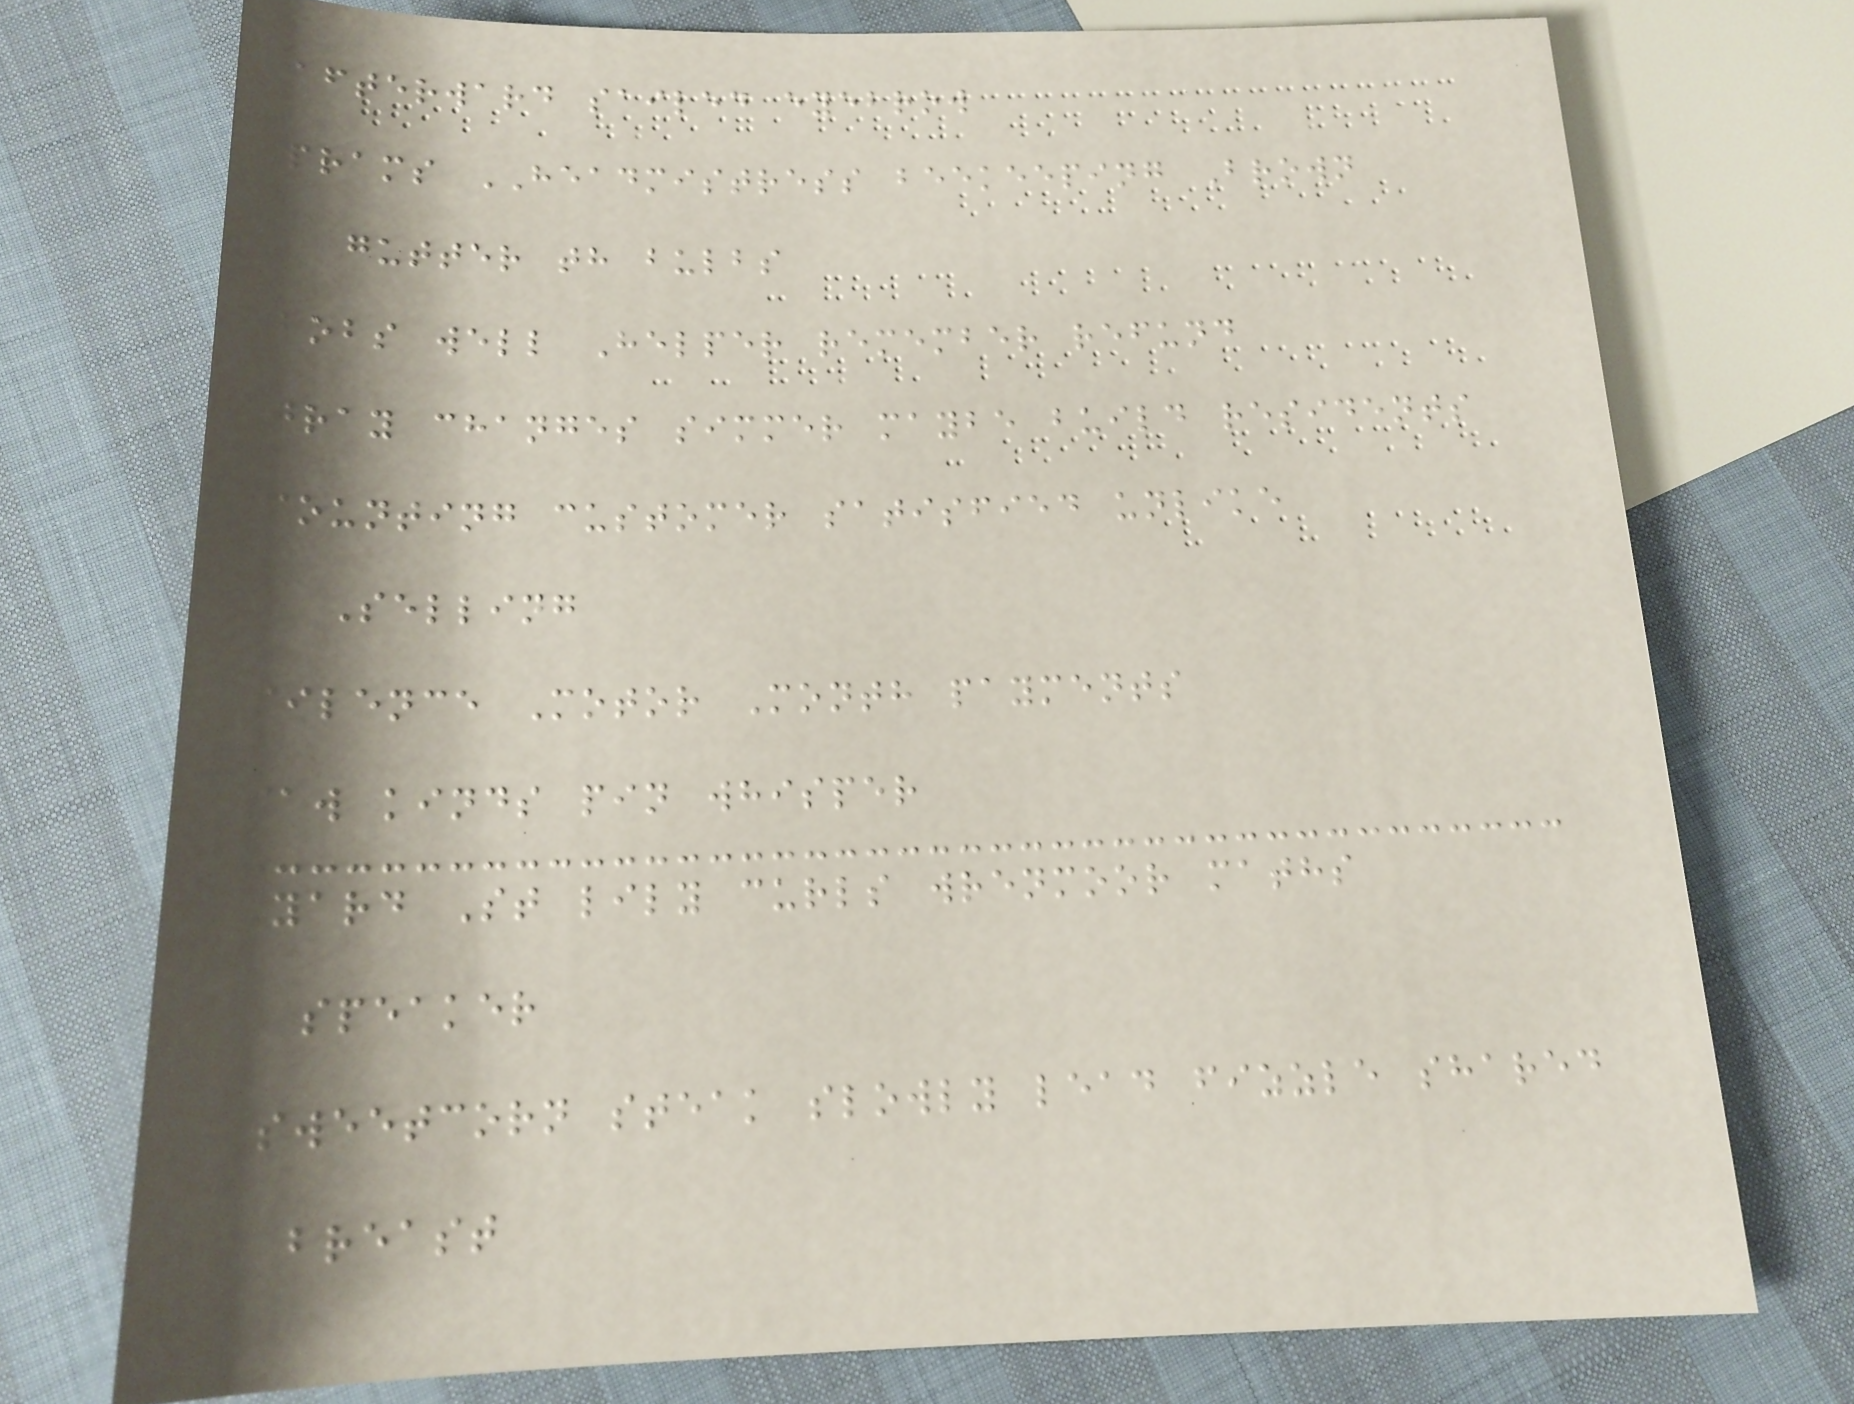afterward sailed eyebrow
prams HEADMISTRESS beekeeping Brown
gutter th bulbs
bobs well Helper remember refund
gray changes simmer maybe build residents
counting customer satisfied unlike
Selling
silence Motor Month payments
saw kinds pin whisper
Yard St lily curls wrenmoor maths
speaker
Sweetcorn steak slowly lead fizzle shared
breast
